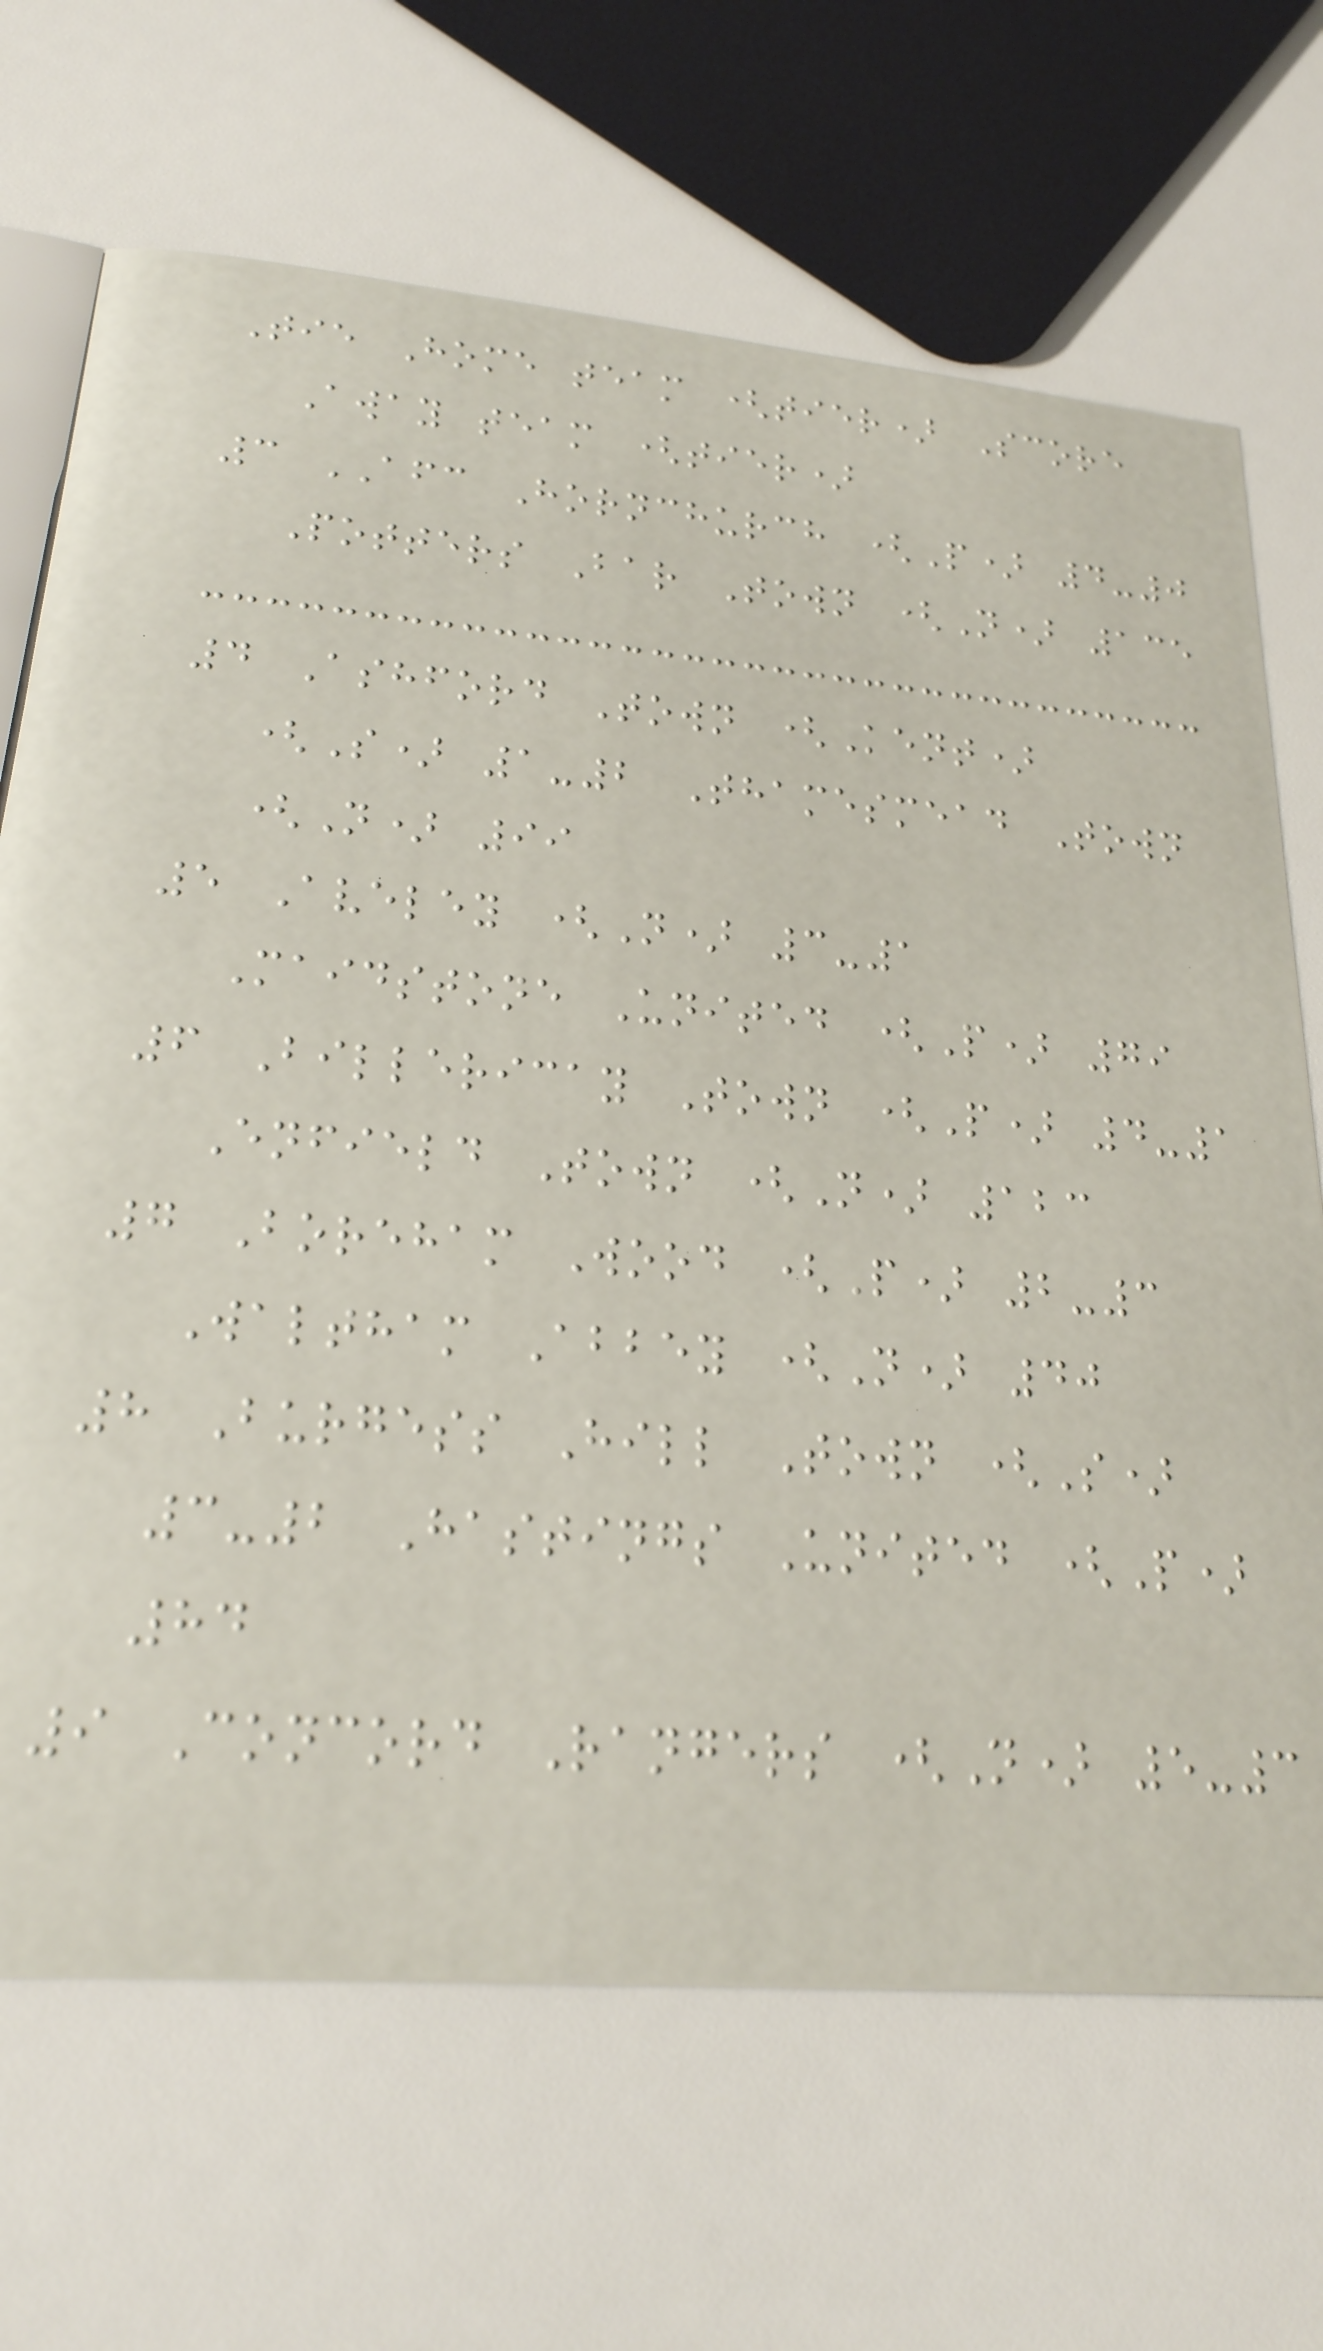Tie Home team (tier) Score
Away team (tier)
3 AFC Hornchurch (P) 4-0
Potters Bar Town (N) 135
4 Ashford Town (Kent)
(S) 1-2 Thamesmead Town
(N) 99
5 Aveley (N) 3-1
Maidstone United (P) 79
6 Billericay Town (P) 4-1
Enfield Town (N) 123
7 Boreham Wood (P) 2-3
Waltham Abbey (N) 40
8 Burgess Hill Town (S)
3-2 Hastings United (P)
84
9 Concord Rangers (N) 5-3
